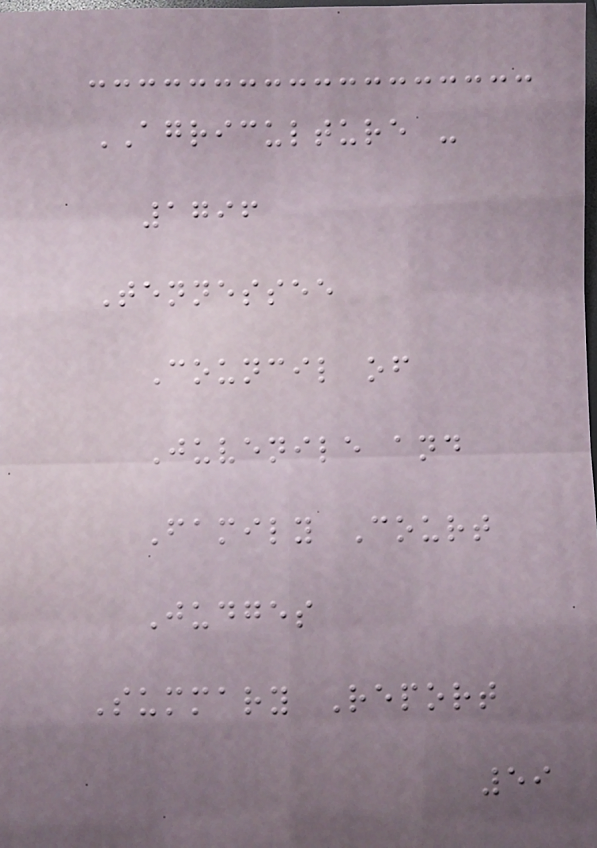AGRICULTURE -
1796
Tennessee
Council of
Juvenile and
Family Court
Judges
Summary Report
59
